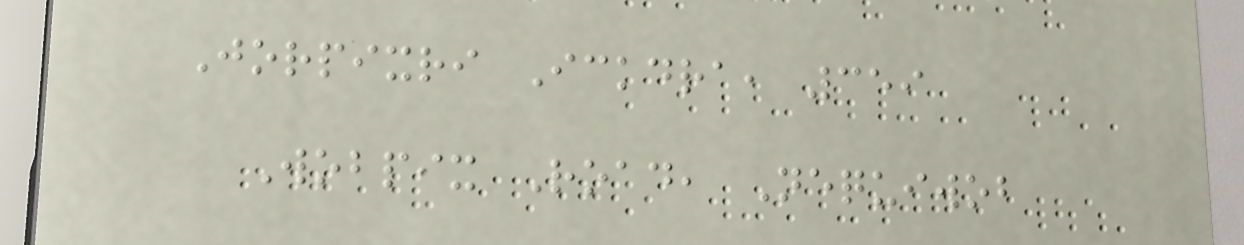Jorpixri Ickdra, 359
Wobpix Road, Nequiwob
